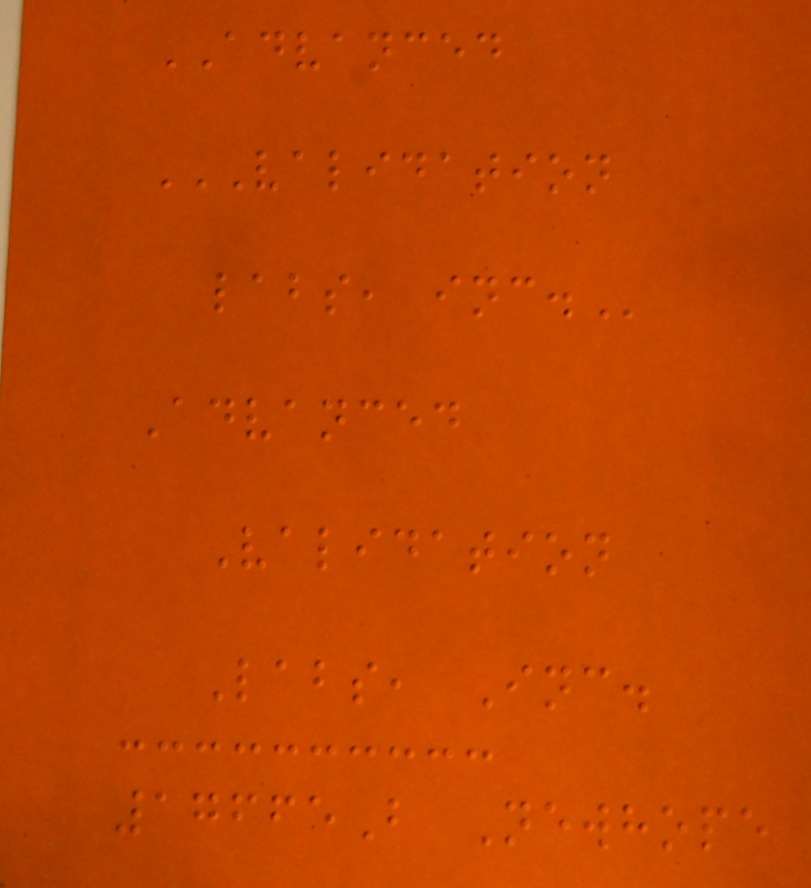ADVANCED
VALIDATION
LABS, INC.
Advanced
Validation
Labs, Inc.
17665B Newhope
